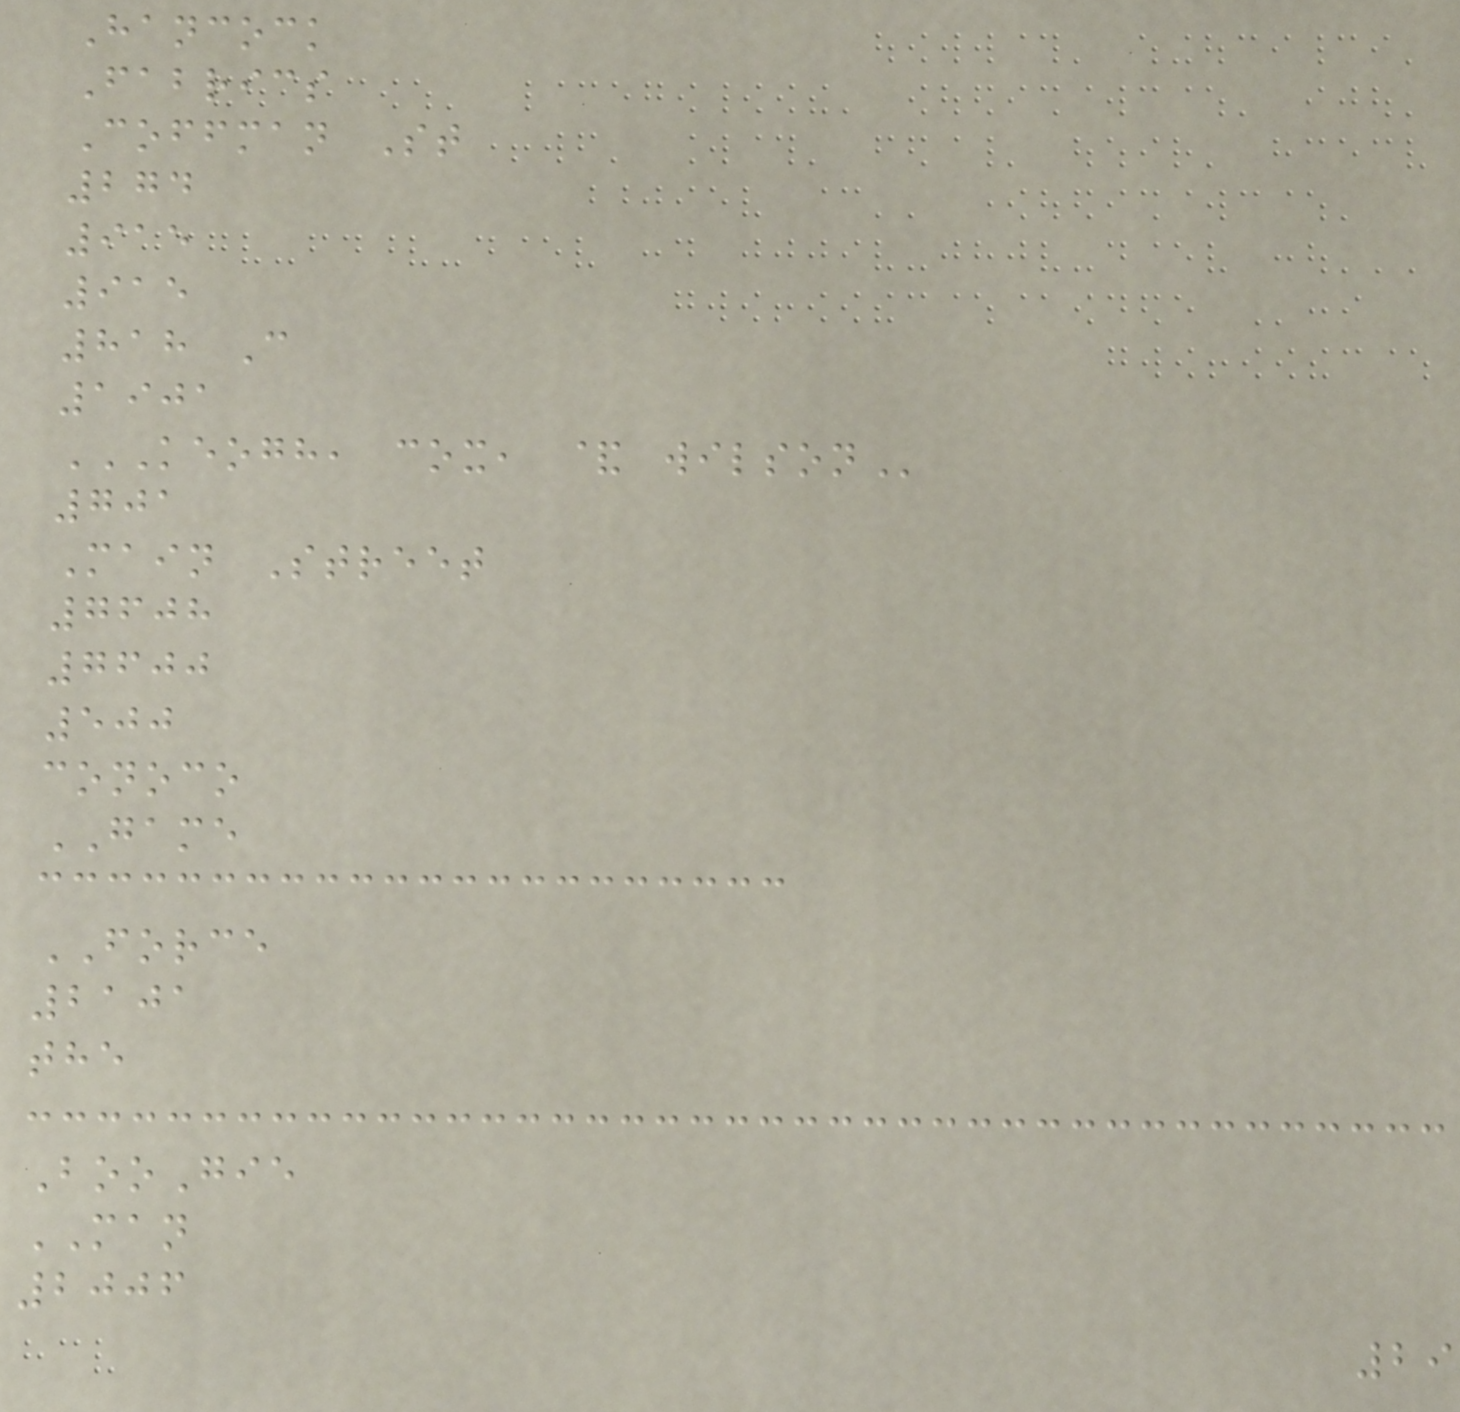Hancock
Fabrics
Coffman St
274
915
915
818 C
1901
KEOGH, COX, & WILSON
701
Main Street
7608
7600
500
conoco
GAME
FORCE
2101
the
BooGie
MAN
2006
29
